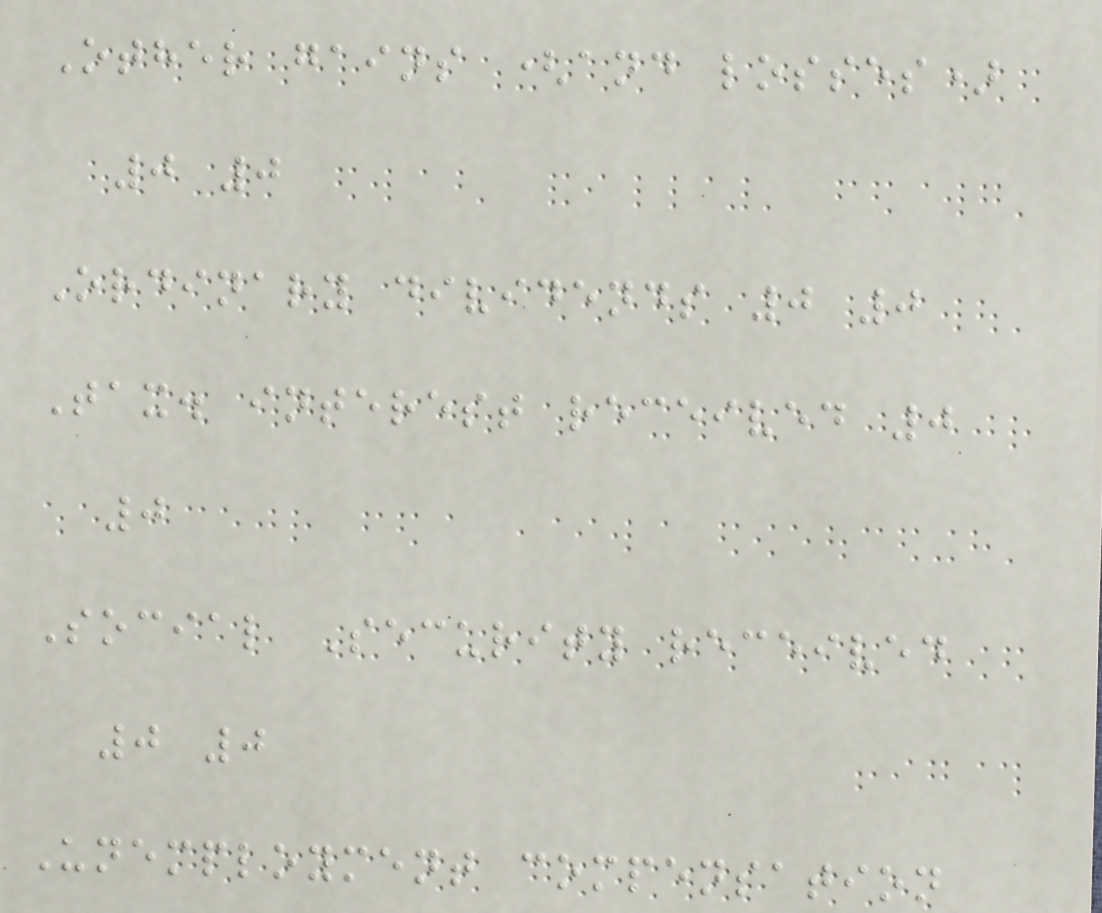Other gains (and losses)
0 0
Ordinary dividends 0 0
Tax. interest received 0
0
Social Security received
0 0
Unemployment compensation
